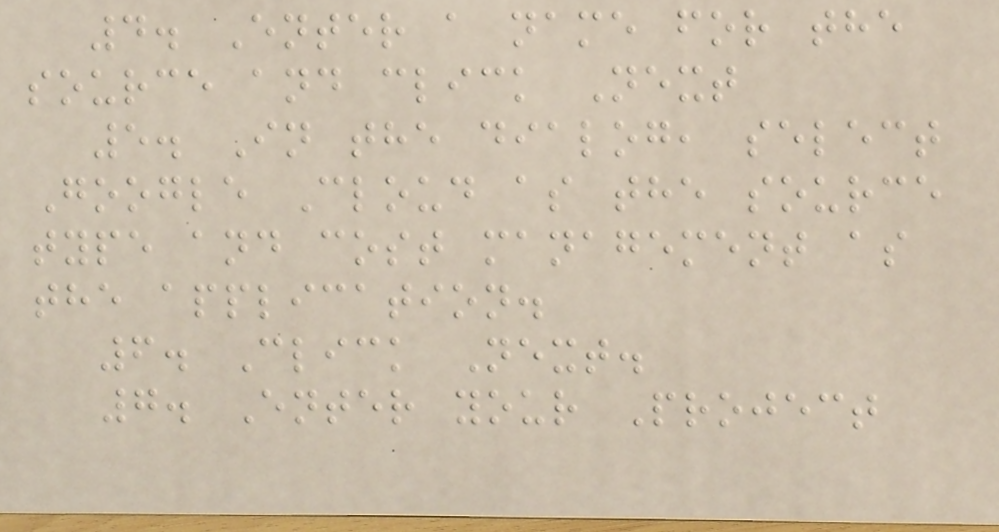4. Enter a name for the
source and click Next
5. In the dialog, select
Google Cloud as the source
type and cost management as
the application.
6. Click Next.
7. Enter your Project
